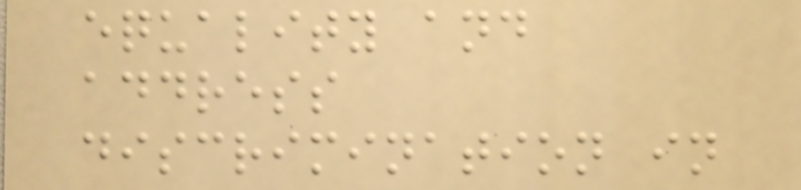equality and
address
discrimination in
